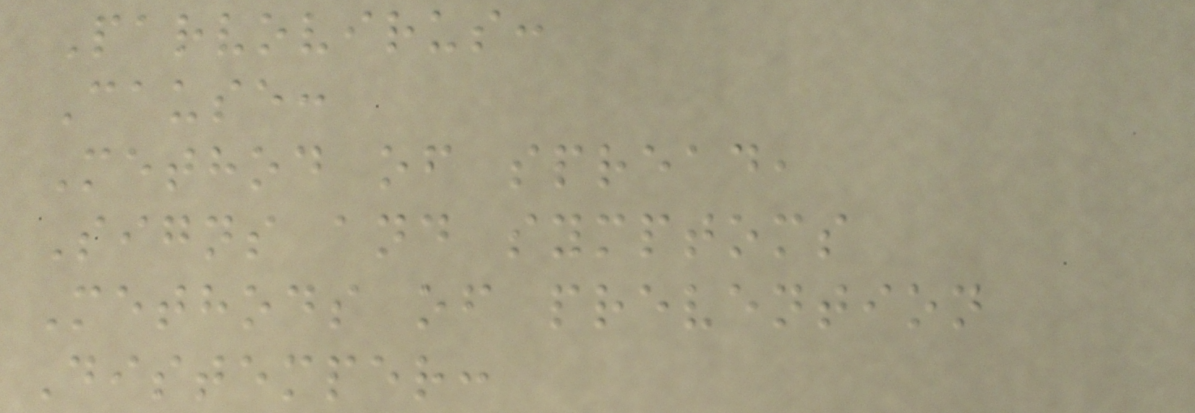Parvovirus:
Cause:
Method of spread,
Signs and symptoms
Methods of prevention
Distemper:
